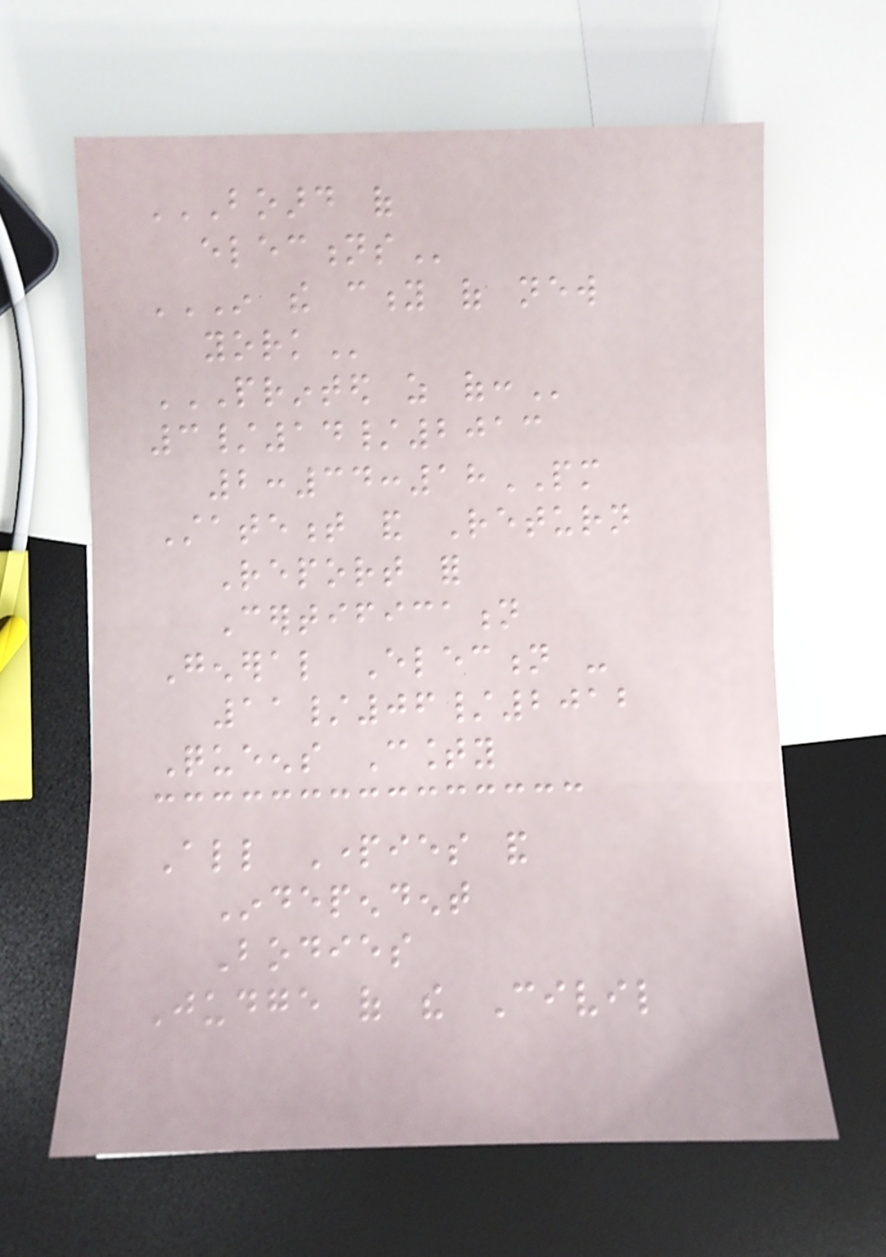BOARD OF
ELECTIONS
IN THE CITY OF NEW
YORK
PRINTED AS OF:
3/14/2013
2:34:18PM
Statement and Return
Report for
Certification
General Election -
11/06/2012
Queens County
All Parties and
Independent
Bodies
Judge of the Civil
